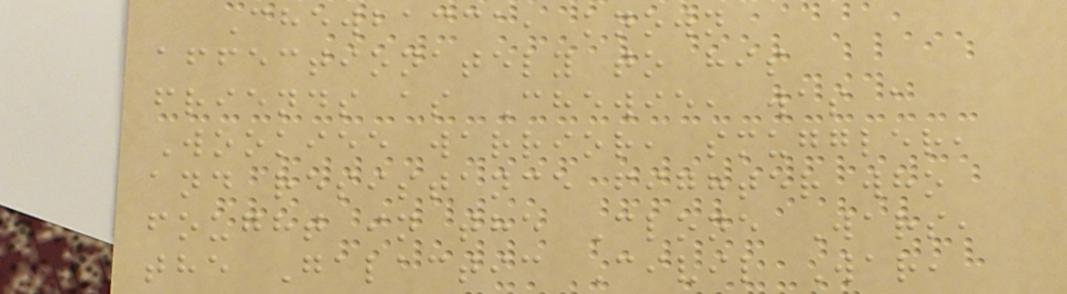Chewbacca, known
affectionately to his
friends as Chewie, was a
Wookiee warrior, smuggler,
and resistance fighter who
fought in the Clone Wars,
the Galactic Civil War,
